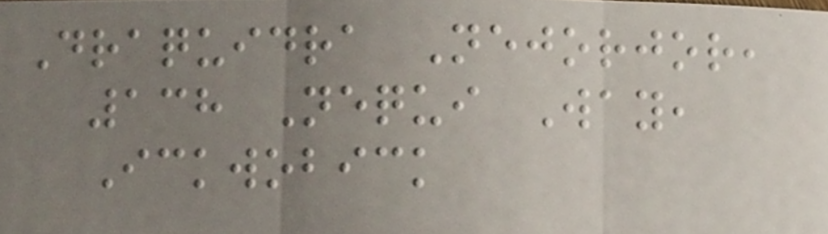Draquidra Nejorjor,
138 Nequi Way,
Ickwobick
